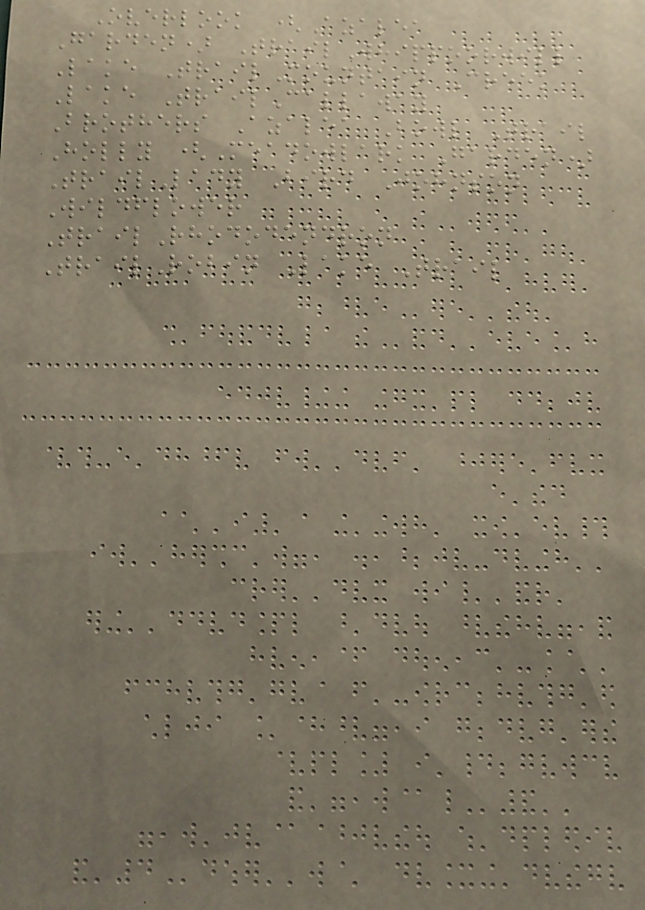Overlook (Azalea
Garden) TrailWhippoorwill
Lake TrailMountain Creek
Lake TrailCallaway
Brothers Azalea Bowl Trail
Holly (Meadowlark Garden)
TrailLady Bird Johnson
Wildflower
TrailRhododendron
TrailRobin Lake Trail
